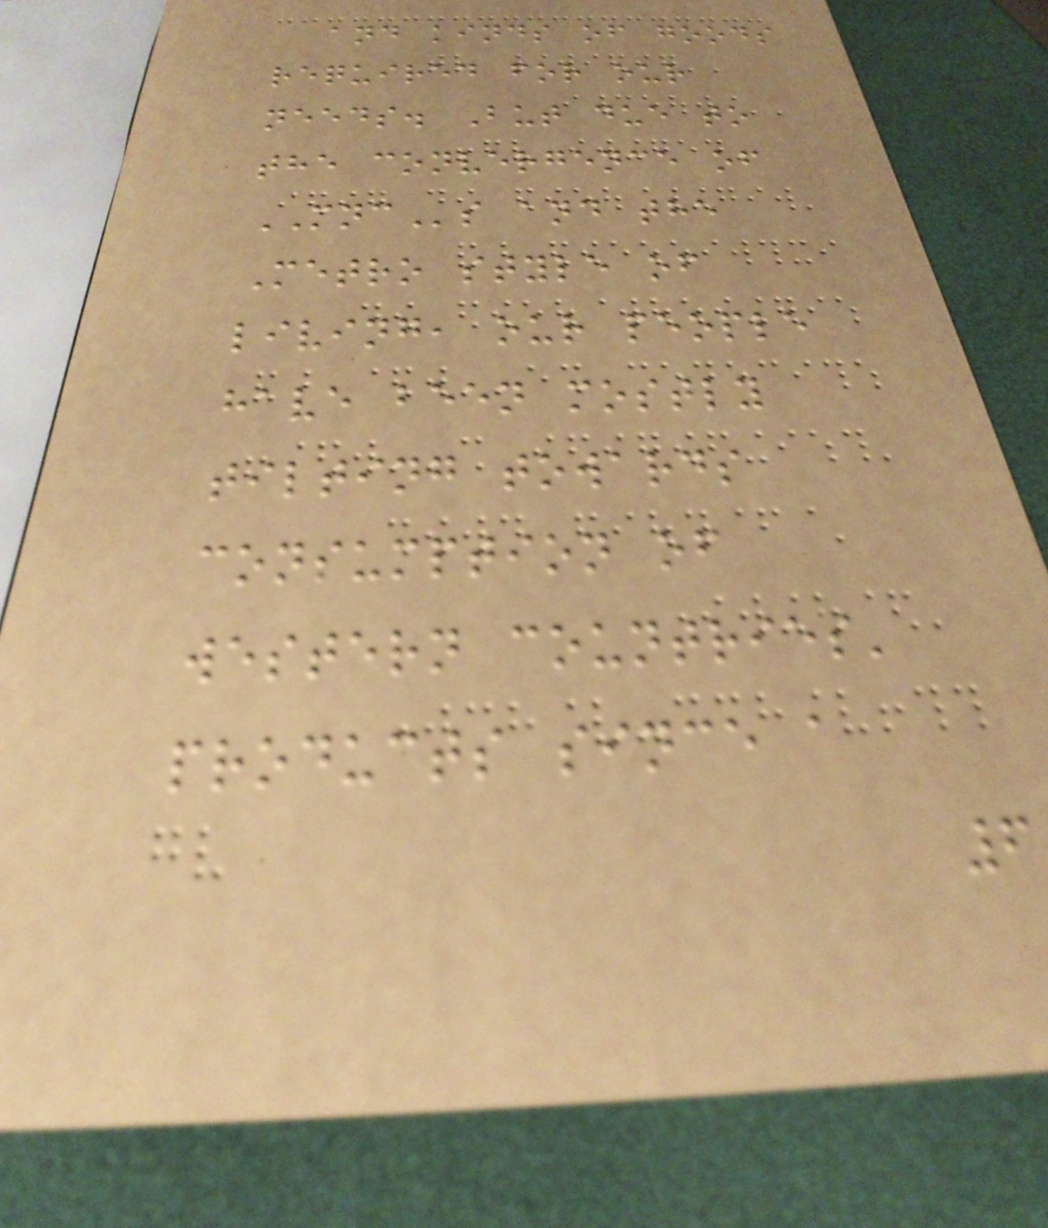and kinds of goods
required for our
needs. But due to
the convergence of
MNCs and the
Metro style of
living, our people
have been mostly
tilting towards
consumption of
western countries'
products since a
6
